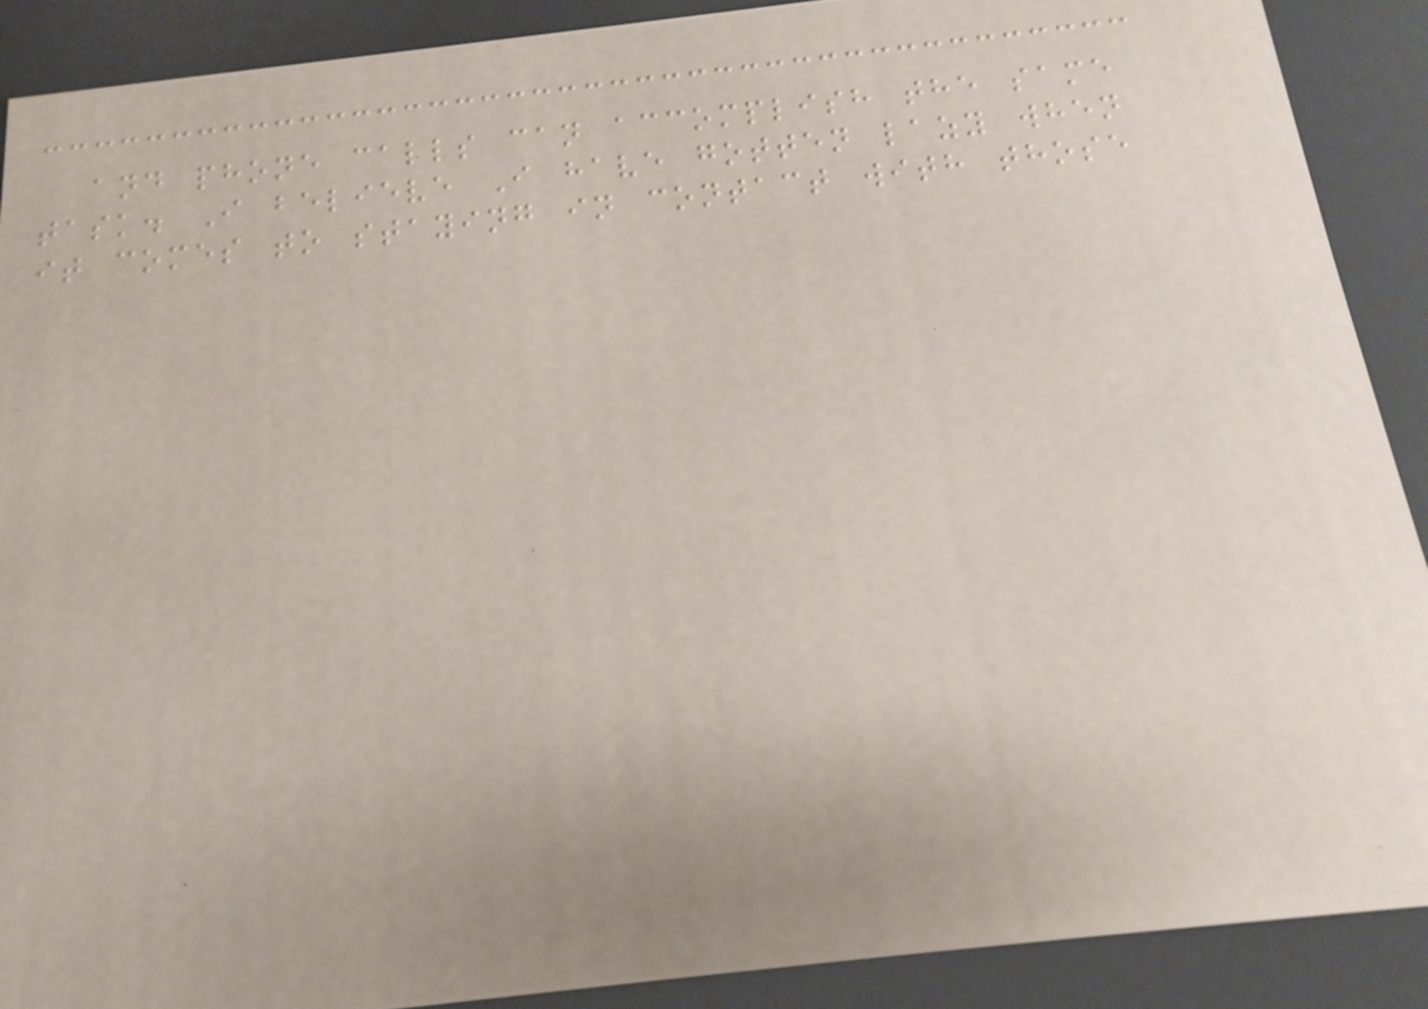and phone calls can accomplish the same
task. I believe I have gotten lazy when
it comes to staying in contact with those
